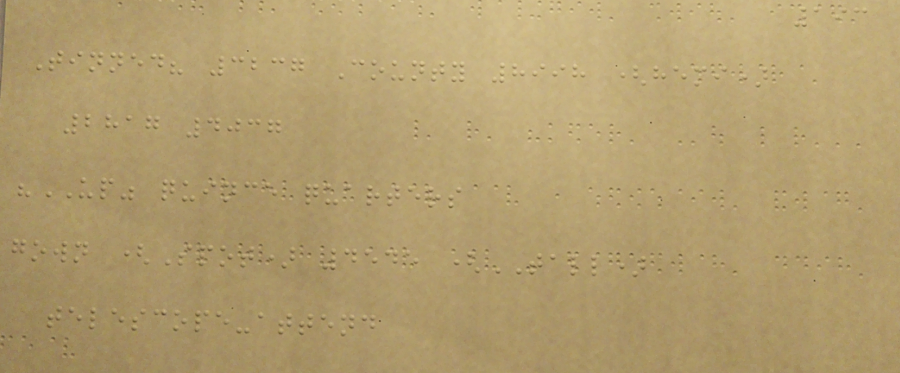193
Tinned? 3237 County 8998 (hemi)
2817 4037
"UP" quince quarters
gown (Spot) 4545 (TALL)
telescope-attend
